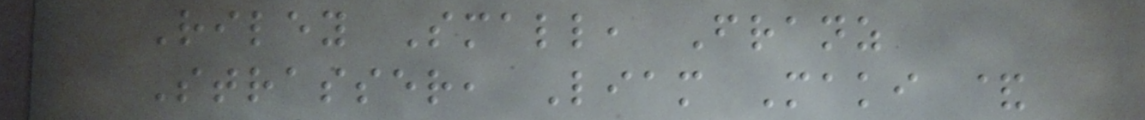Riley Small, Franz
Strasser, Liam Maki &
